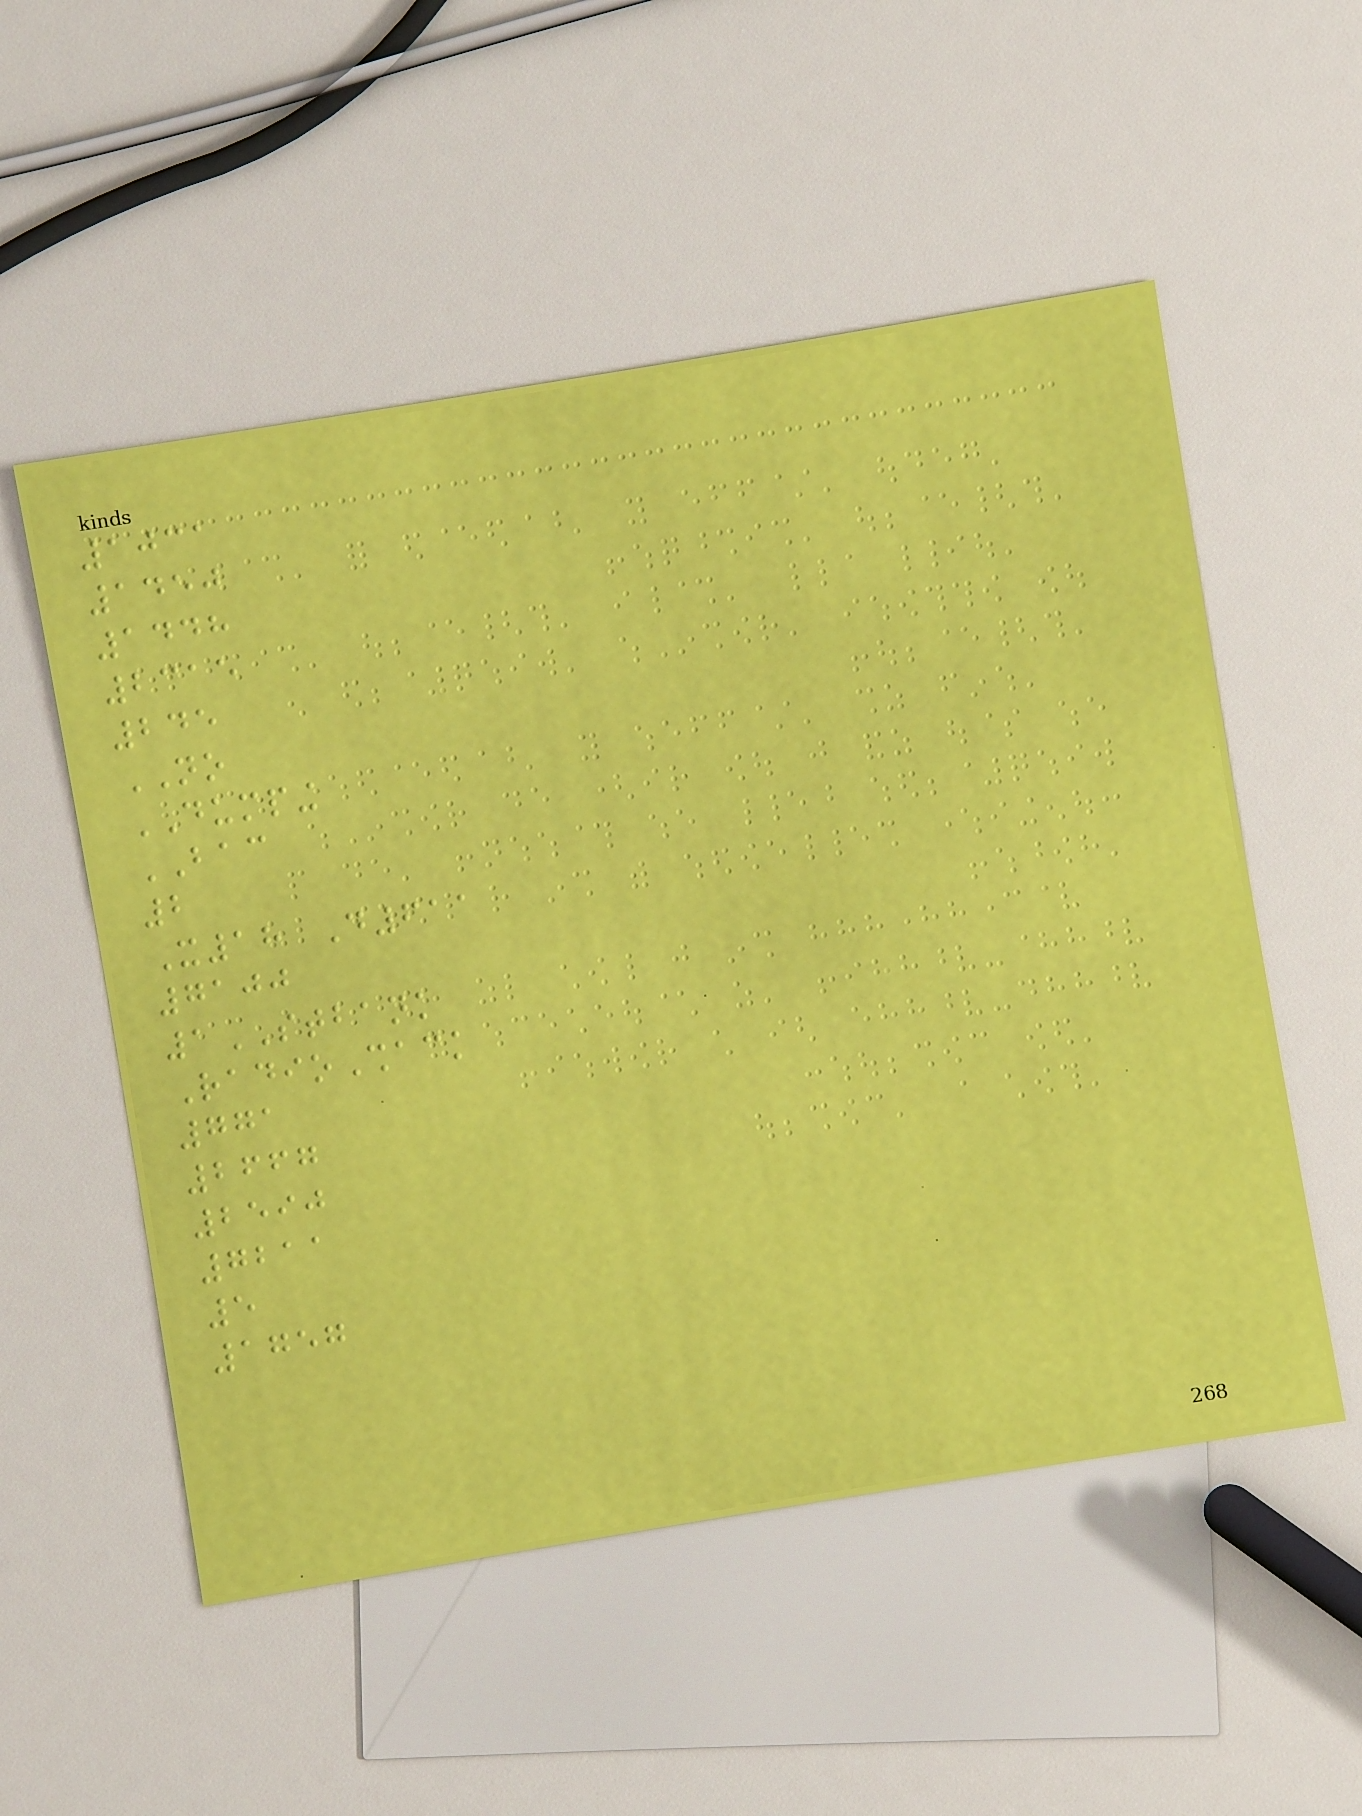1031
1450
1448
2315
245
NO
DUMPING
BAC
2
X18 D611
7100
1STBANK
RadioShack
771
2667
2590
7211
5
1757
